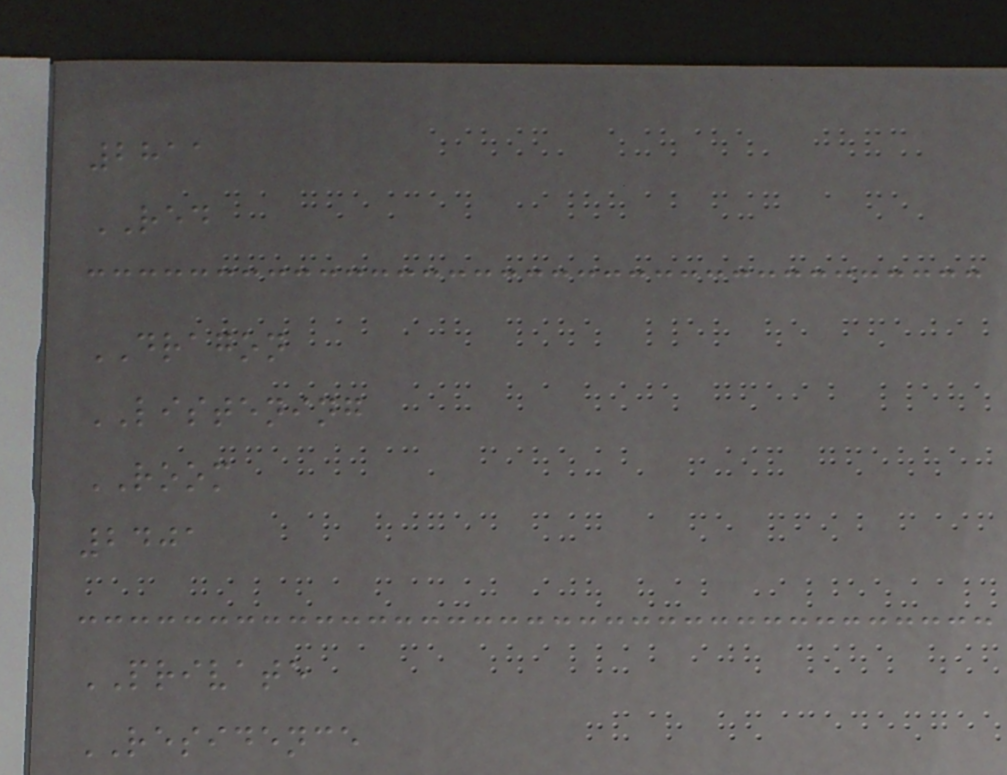2811
RED
DRAGON
LISTENING
ROOM
2401
PRIVATE
RESIDENCE
